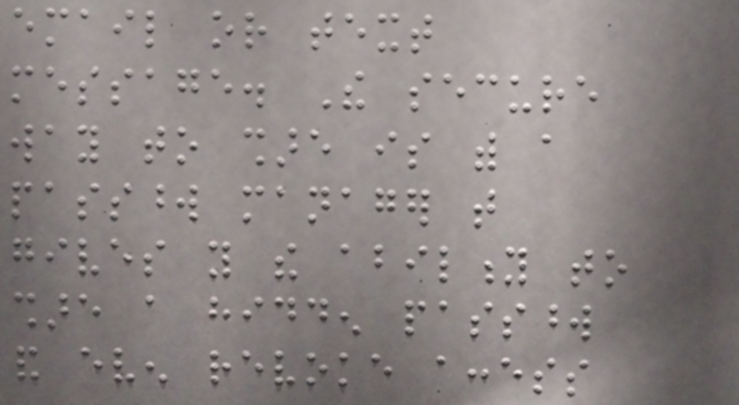email or text
message. The secure
way to share is with a
password manager that
gives you the ability to
share a hidden password
and even revoke access
